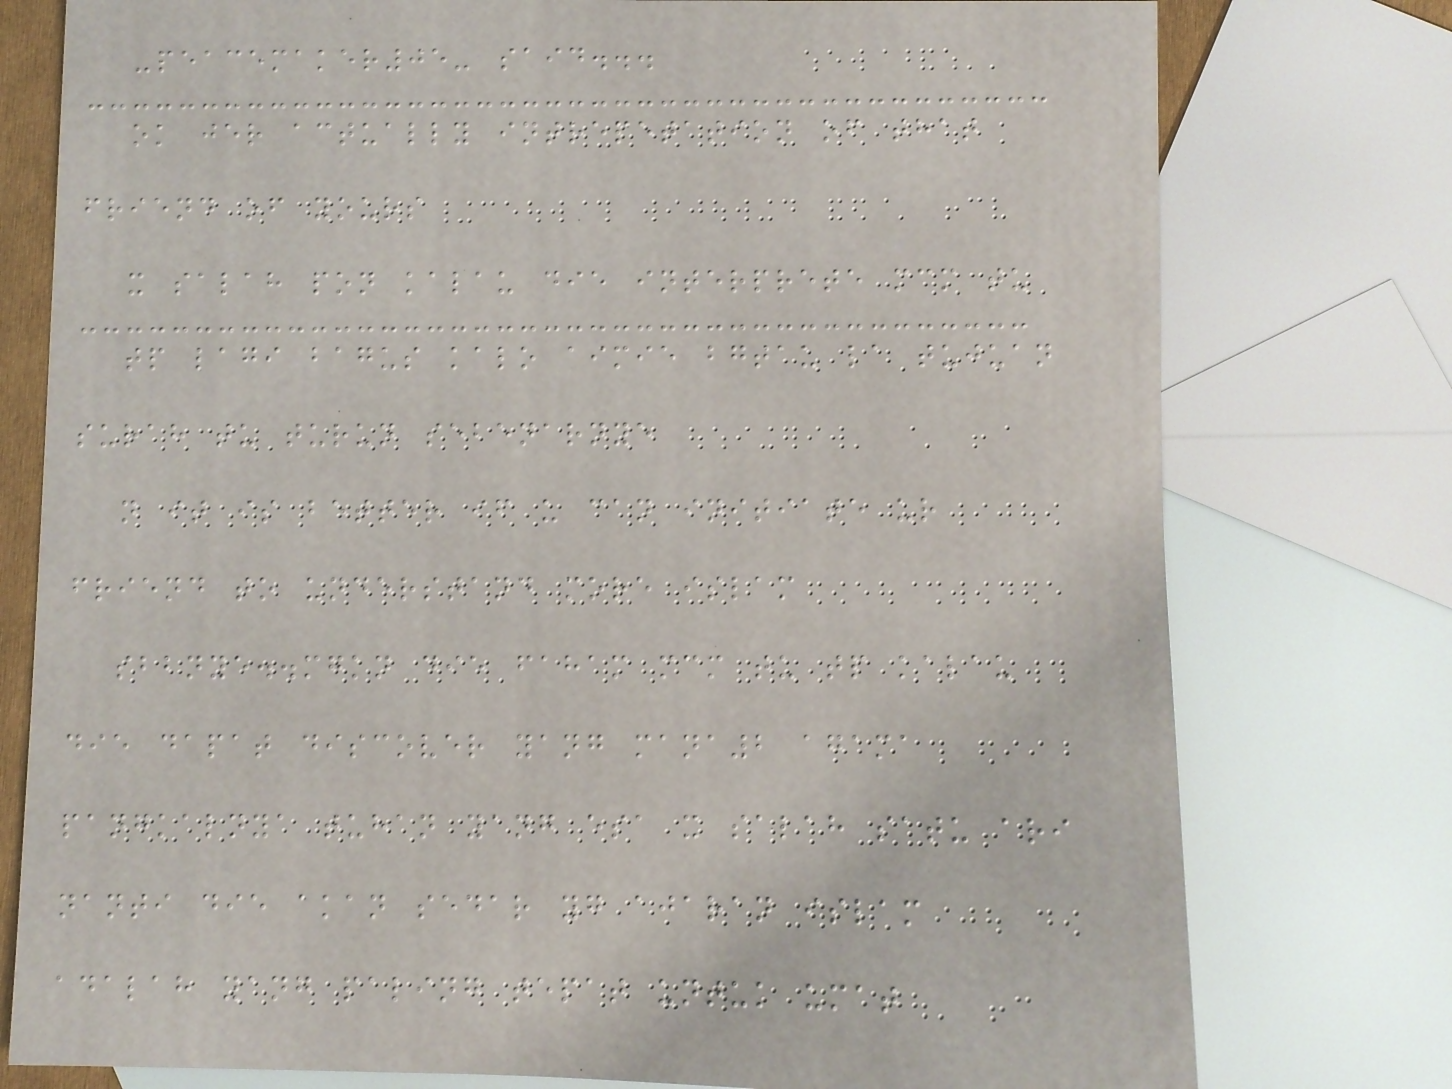-peacemaker05- said...
ok jer actually intrepetation of that
friend of yours
x salah pon kalau die interprete mcm tu
tp lagi bagus kalo aimie bgtau la tujuan
surah tu turun sebenarnye
n it is better if u can initiate ur
friend to understand more islam
sbbnye..mgkn die faham mcm tu tp kalau
die dapat discover yang mana2 agama
pangkalnya tuhan yang esa x salah satu ari
nanti die akan sedar yg ajaran islam
adalah yang paling tepat untuk umat
